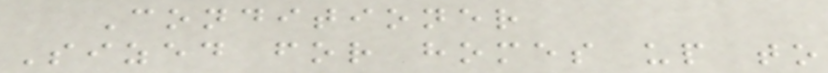Conditioner
Sized for homes up to
